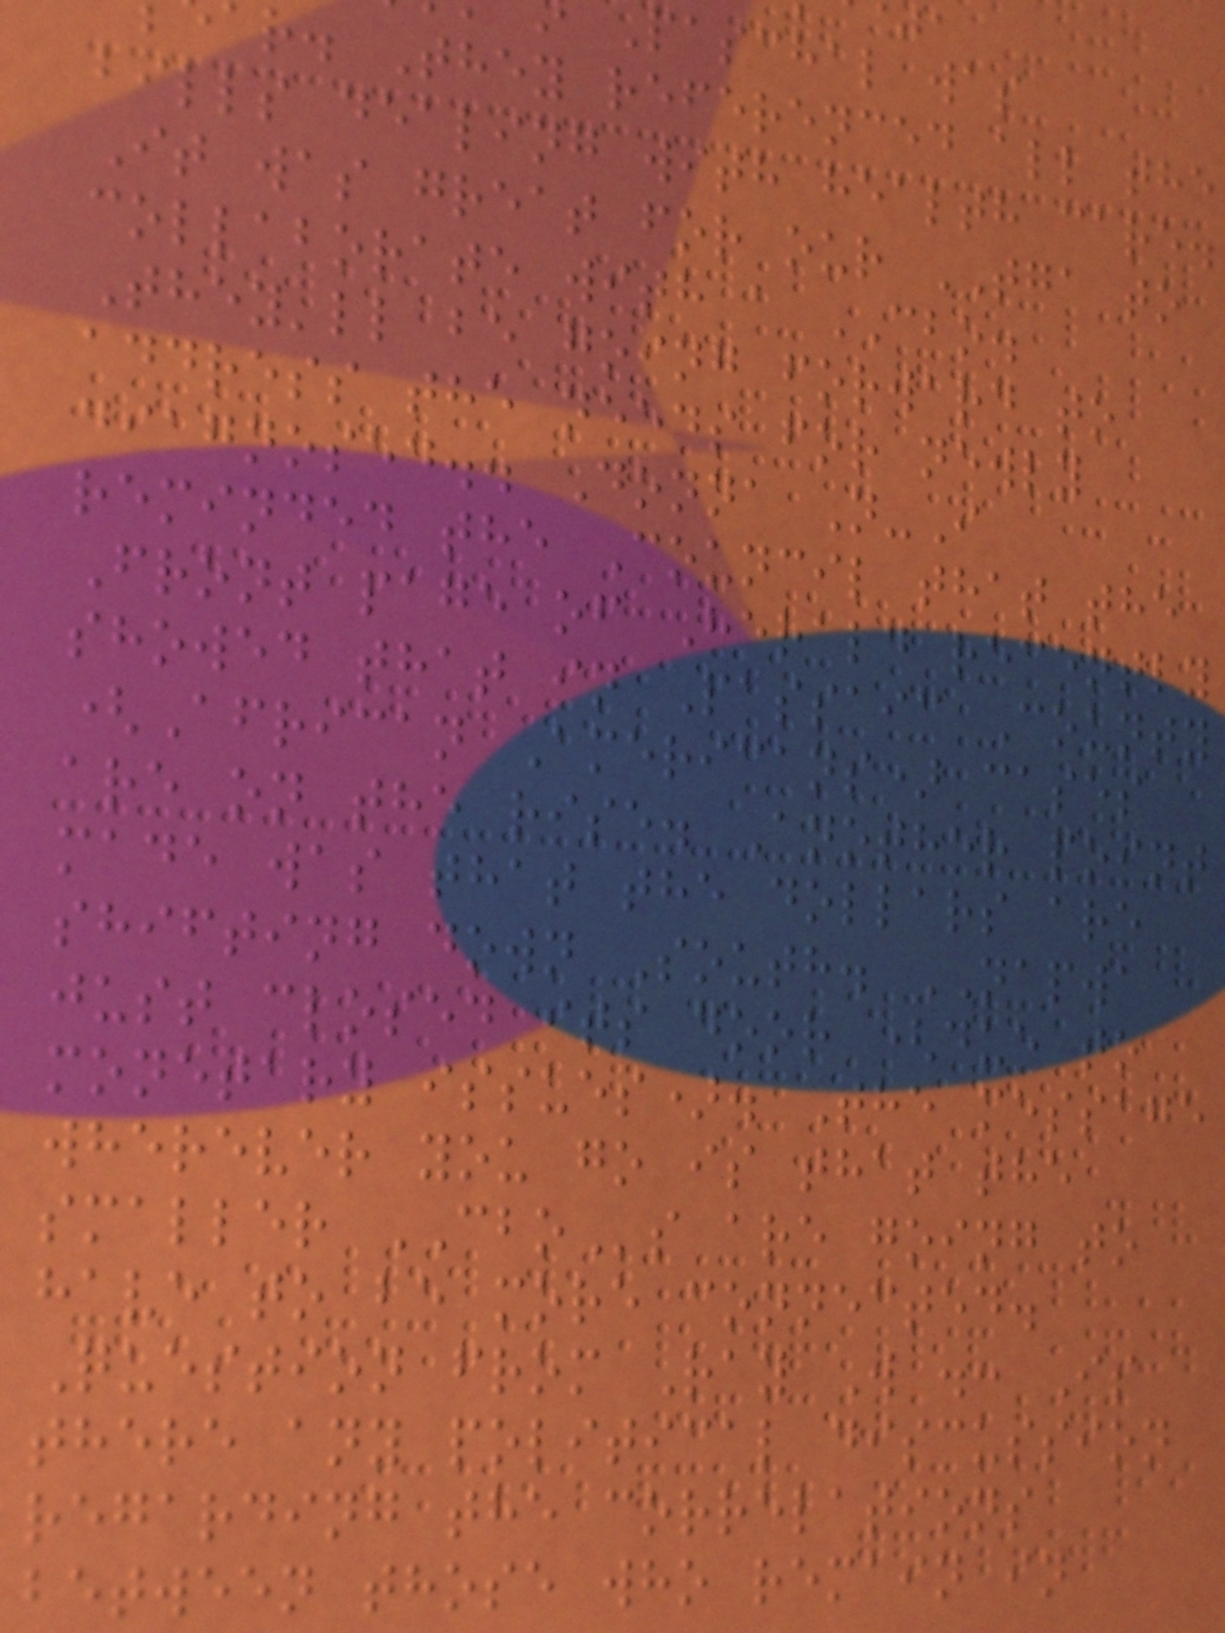Paschal was
r. They referenced all the
bills dealing with health care.
It was great for our TGA to
collaborate with a CBO.
They'll be going forward to
address the needs for newly
diagnosed.. Donna N-I
reminded the Council that the
Front page of Herald recently
showed that in Passaic County
(African Americans) cases
are on the rise. Another point
made was that the dollars are
shifting down South. NAPWA
just closed its door (due to
monetary issues). The message
wherever you go is that the
smaller CBOs are going to
have to be more connected.
Question from Ray W .: Is
there any political discussion
regarding the correlations
between those who remain in
